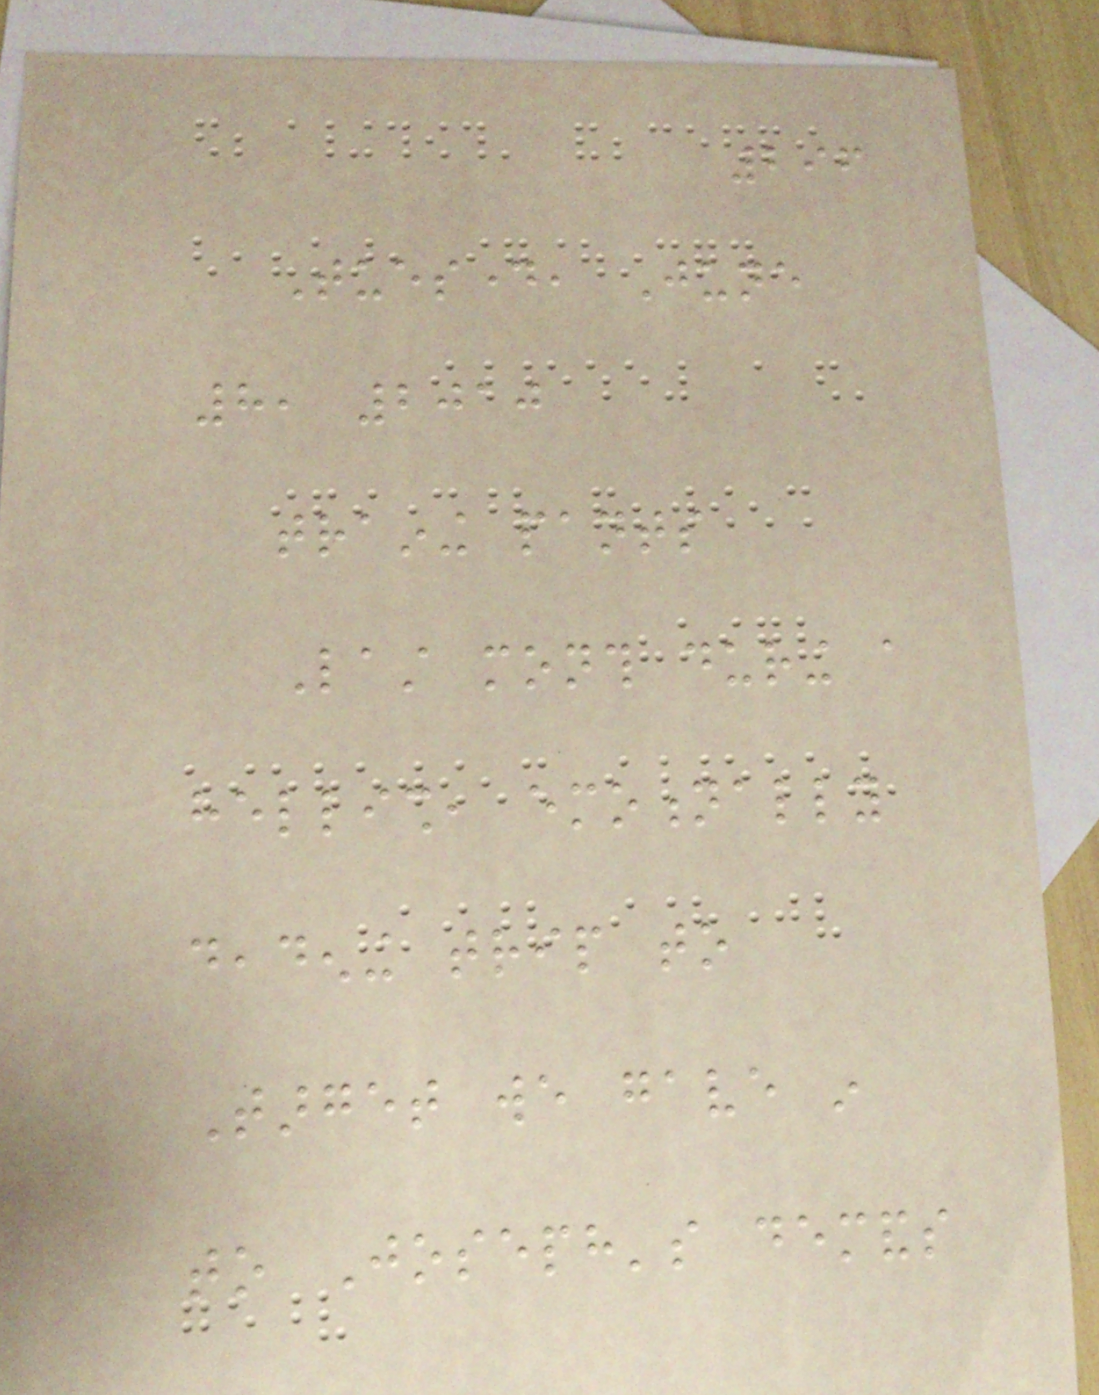296
Tuesday, June
8, 2010
training pants
Last month during a
hellish, emotionally
deadening trip to
Target we gave in
to Joseph's demands
